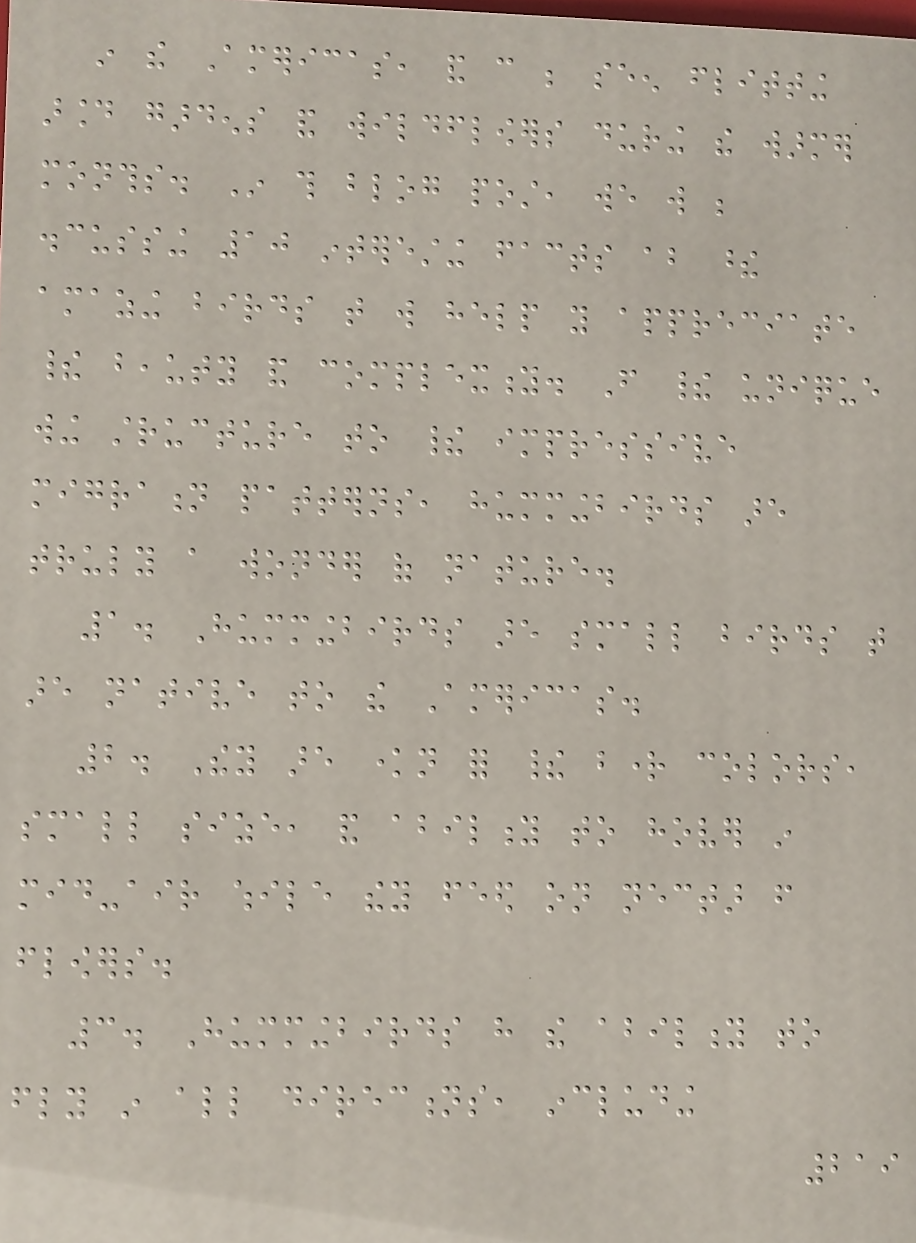in the Americas, and can be seen flitting
around gardens and wildflowers during the warmer
months. In this blog post, we will be
discussing 10 interesting facts about these
amazing birds that will help you appreciate
their beauty and complexity. From their unique
wing structure to their impressive
migration patterns, hummingbirds are
truly a wonder of nature.
1. Hummingbirds are small birds that
are native to the Americas.
2. They are known for their bright colors,
small size, and ability to hover in
mid-air while they feed on nectar from
flowers.
3. Hummingbirds have the ability to
fly in all directions, including
219
